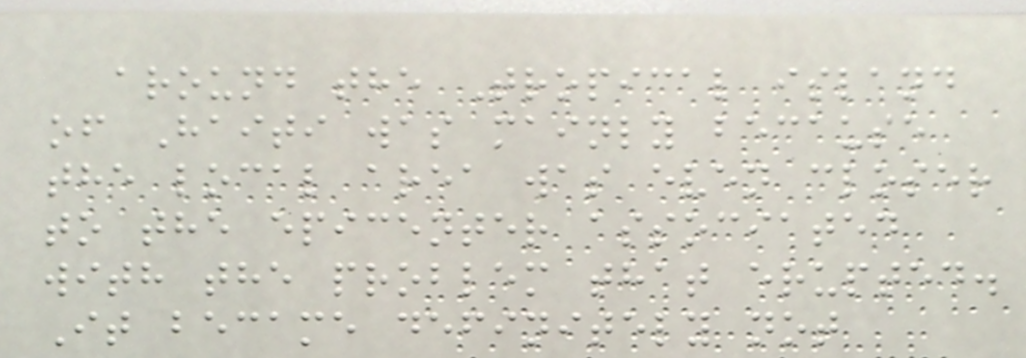around the Tropical island
of Haiti was mainly because
the local area was even closer
to the epicenter associated
with the problem that erupted.
It became definitely not
